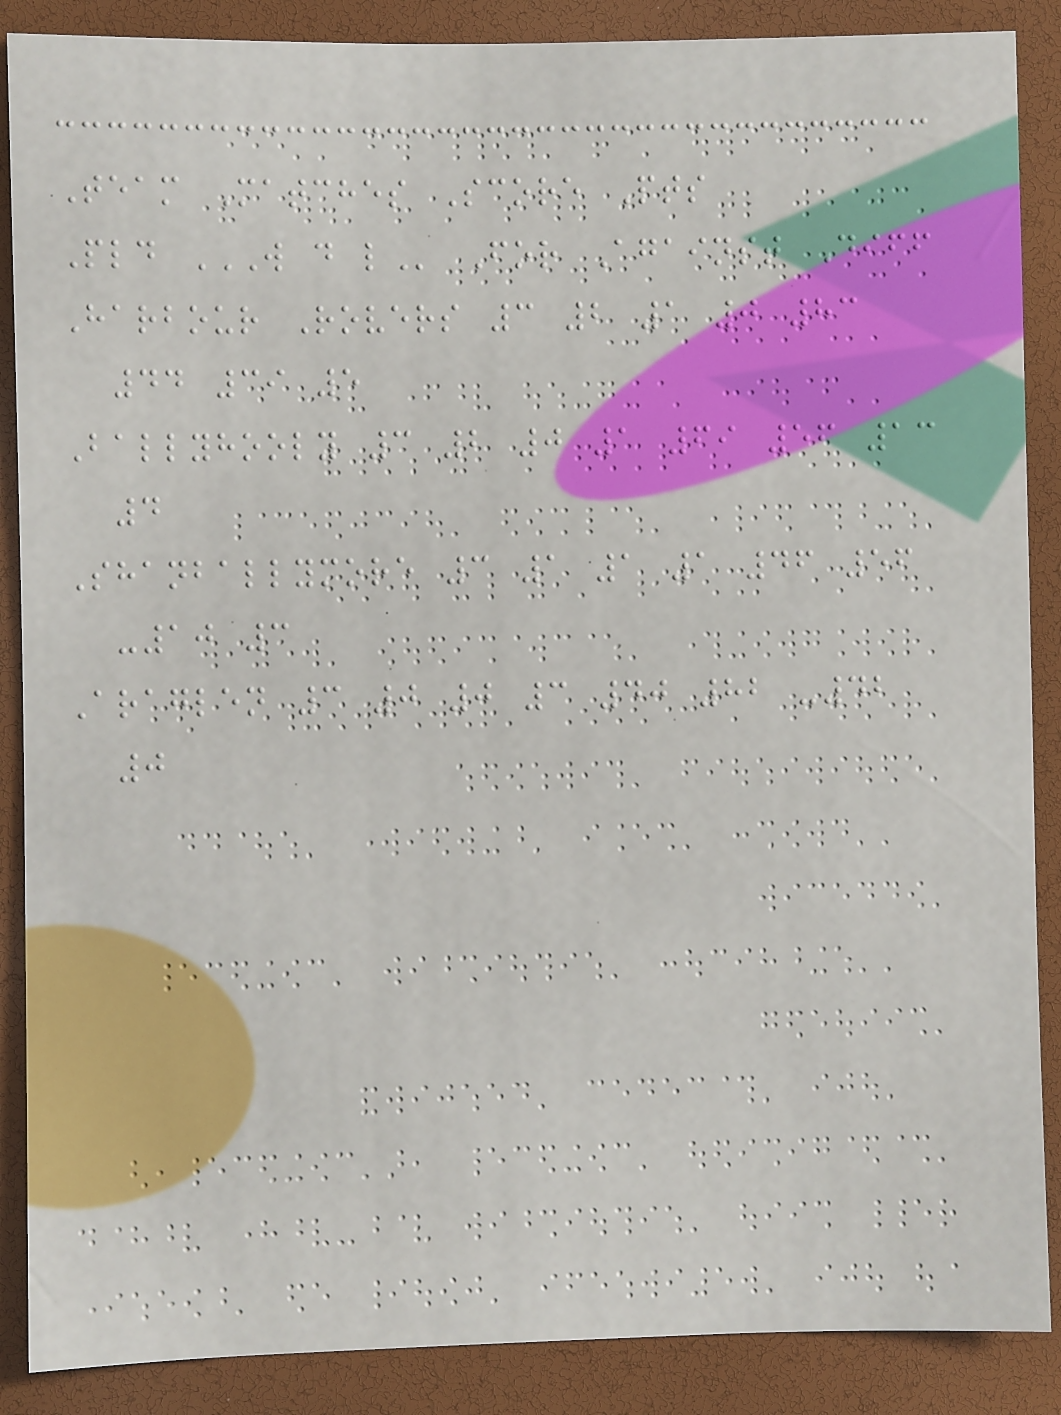Team Matches Score Pts
Pld W D L For Against Diff
Harbour Rovers 3 2 1 0 83
44 39 5
Ballyhooly 3 2 0 1 69 56 13
4
Shanballymore 3 1 1 1 46 56
-10 3
Araglen 3 0 0 3 40 82 -42
0
